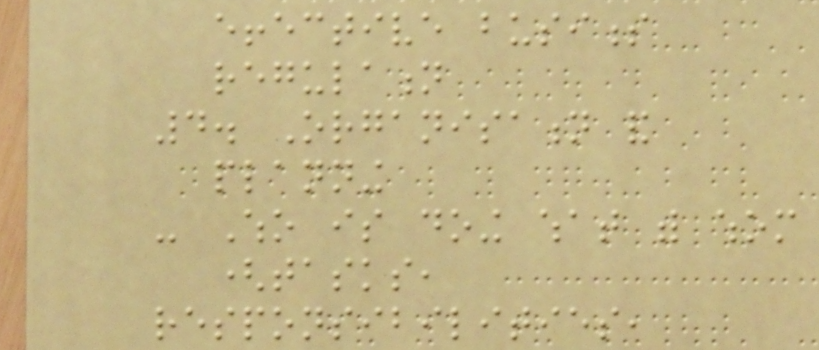effective business
regulation
4. Organisation and
planning
- Who is doing what with whom
(tasks,
responsibilities,
